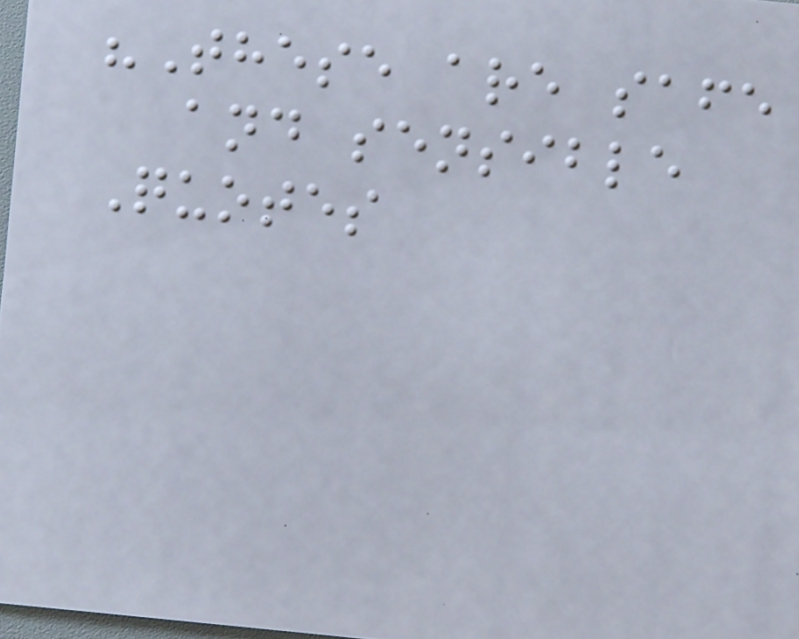"These are safe
and sensible
Quotes
